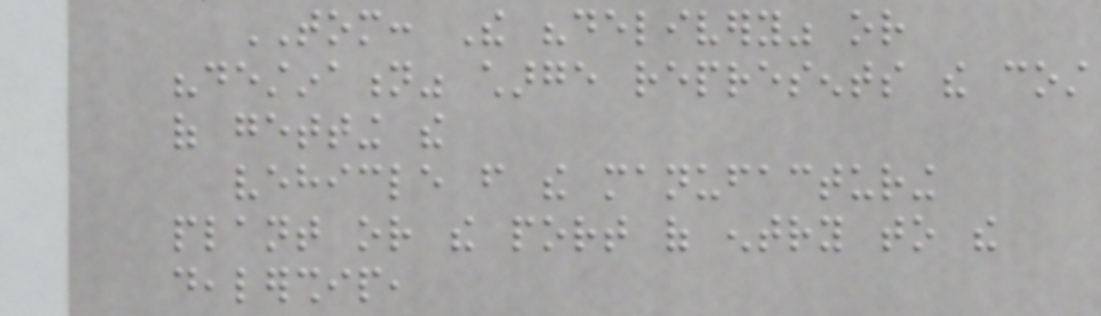TOM: The "delivery" or
"destination" charge represents the cost
of getting the
vehicle from the manufacturing
plant or the port of entry to the
dealership,
